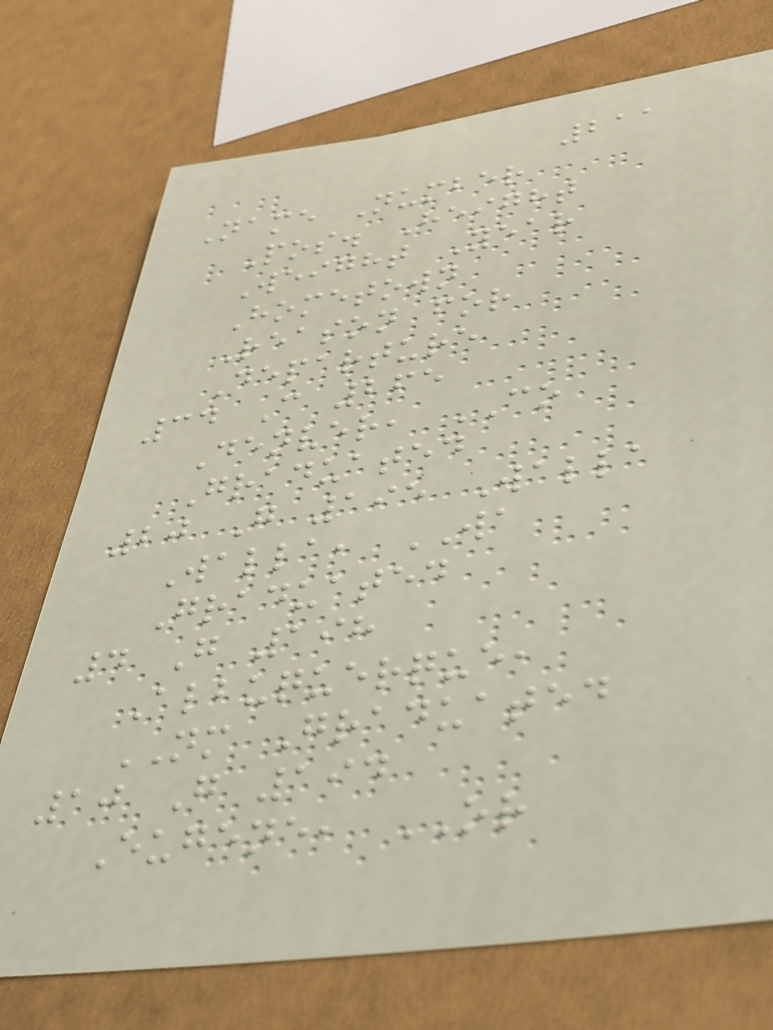211
Name Number
Pos. Height
Weight Year
Hometown
Reason for
Departure
34 C 265
Denver, CO
Graduated
20 G 195 Walla
Walla, WA
Graduated
4 G 198
Albuquerque,
NM Graduated
10 G 194
Eugene, OR
